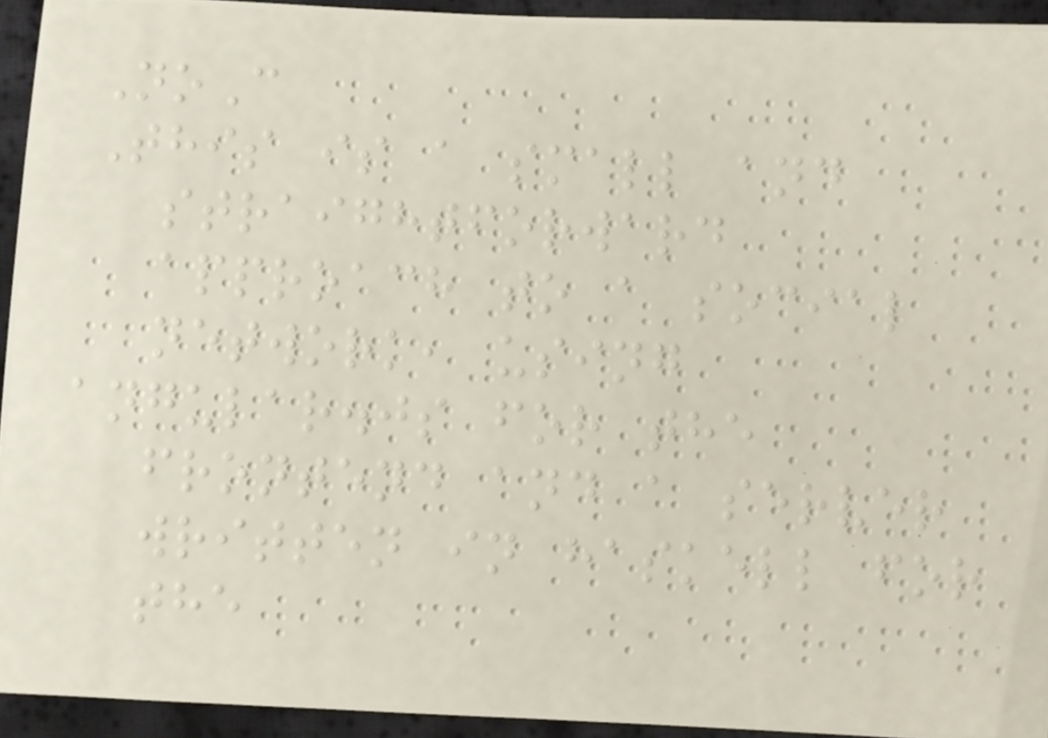NoC
This is a small and
straightforward
approach to a social
network, using
angular.js for the
frontend and a server
written in haskell for
the
